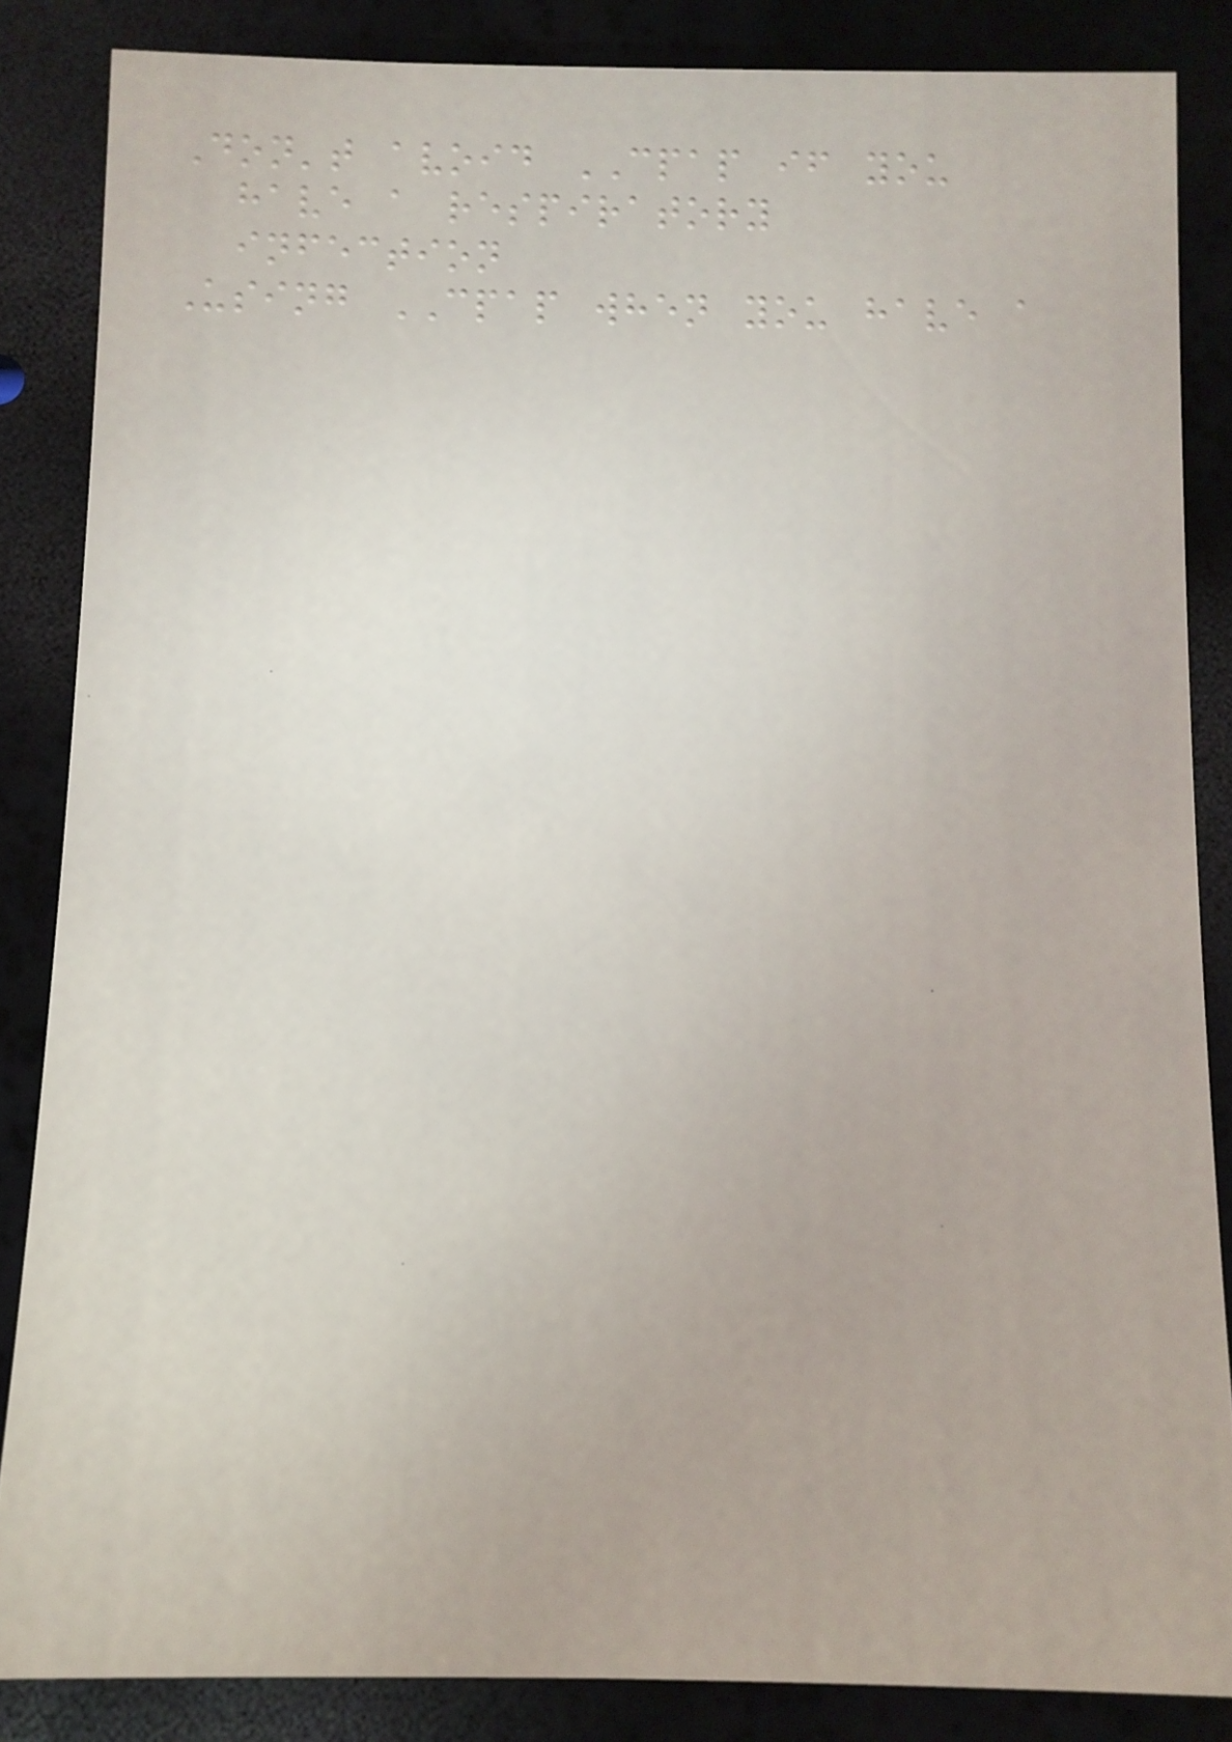Don't avoid CPAP if you
have a respiratory
infection
Using CPAP when you have a
